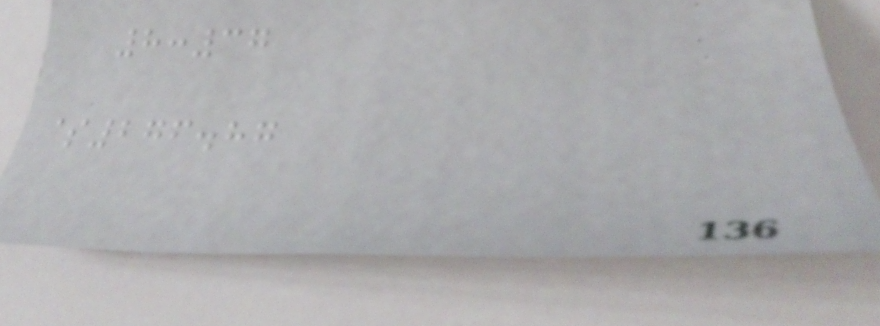8:37
$276.87
